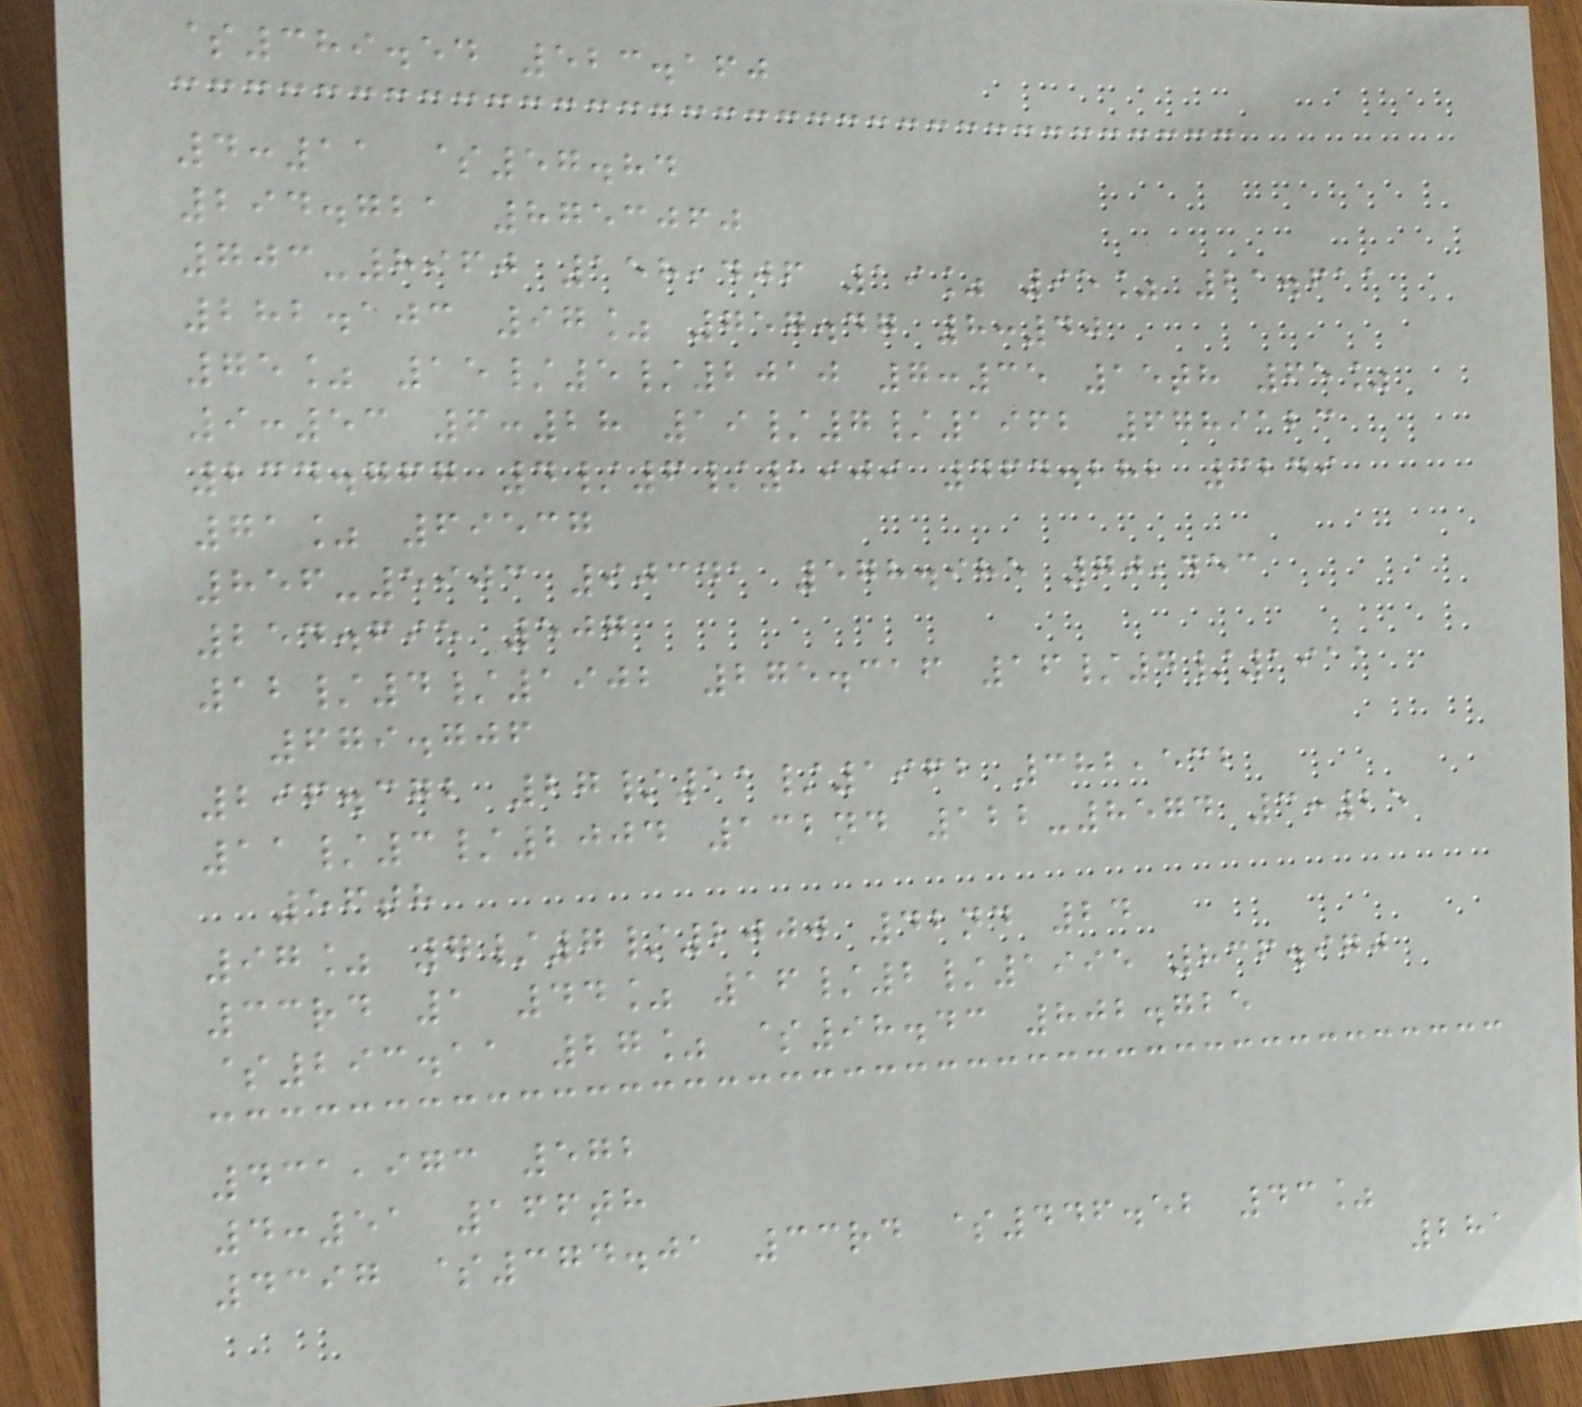$389.54 523.160
4:11 $57.84
294.721 8753060
703-8960 158,406 19% 95% 21.611
282.103 97% 757.47 8:40
75% 15/5/2010 7:35 15th 65%
9:53 6:28 19/7/1962 6789123
234.767 4/6/1909 464.282 3249
71% 69537
856-5903 90341 578.985 70,453
254.695 507
12/4/1902 275.316 16/4/1911
679.706
296.372 27/11/1962 382,532
11/3/2004 132nd 122-8574 3:25
56th
97% 7/7/2000 42nd 24
33rd 1 44% 16/2/1995 836.970
$293.11 27% $98.43 802.725
431,973 572
4:51 166th
4397 $374.01 33rd $446.52 43%
281
